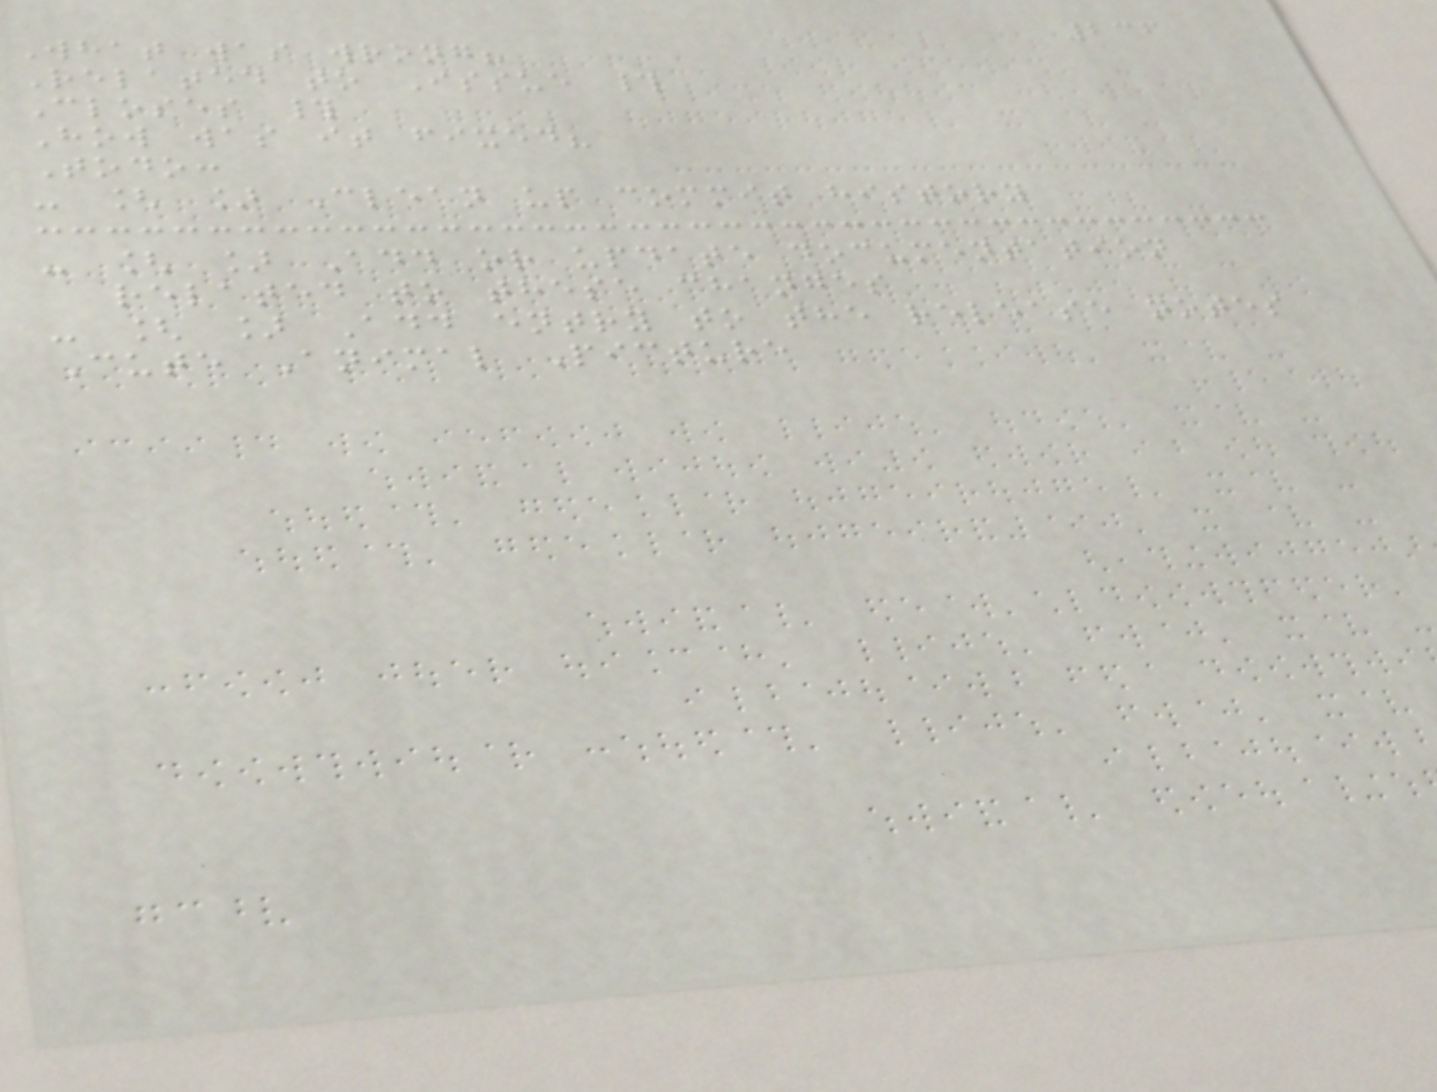236
What was wrong?
Related to Issue #
Closes #
How was it fixed?
Todo:
- [ ] Clean up commit history
- [ ] Add or update documentation
related to these changes
- [ ] Add entry to the release notes
Cute Animal Picture
